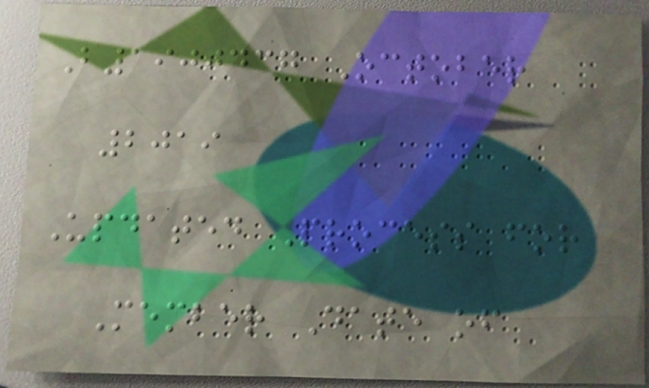B1900437 October
2019
Updated Process for
Member Date of
